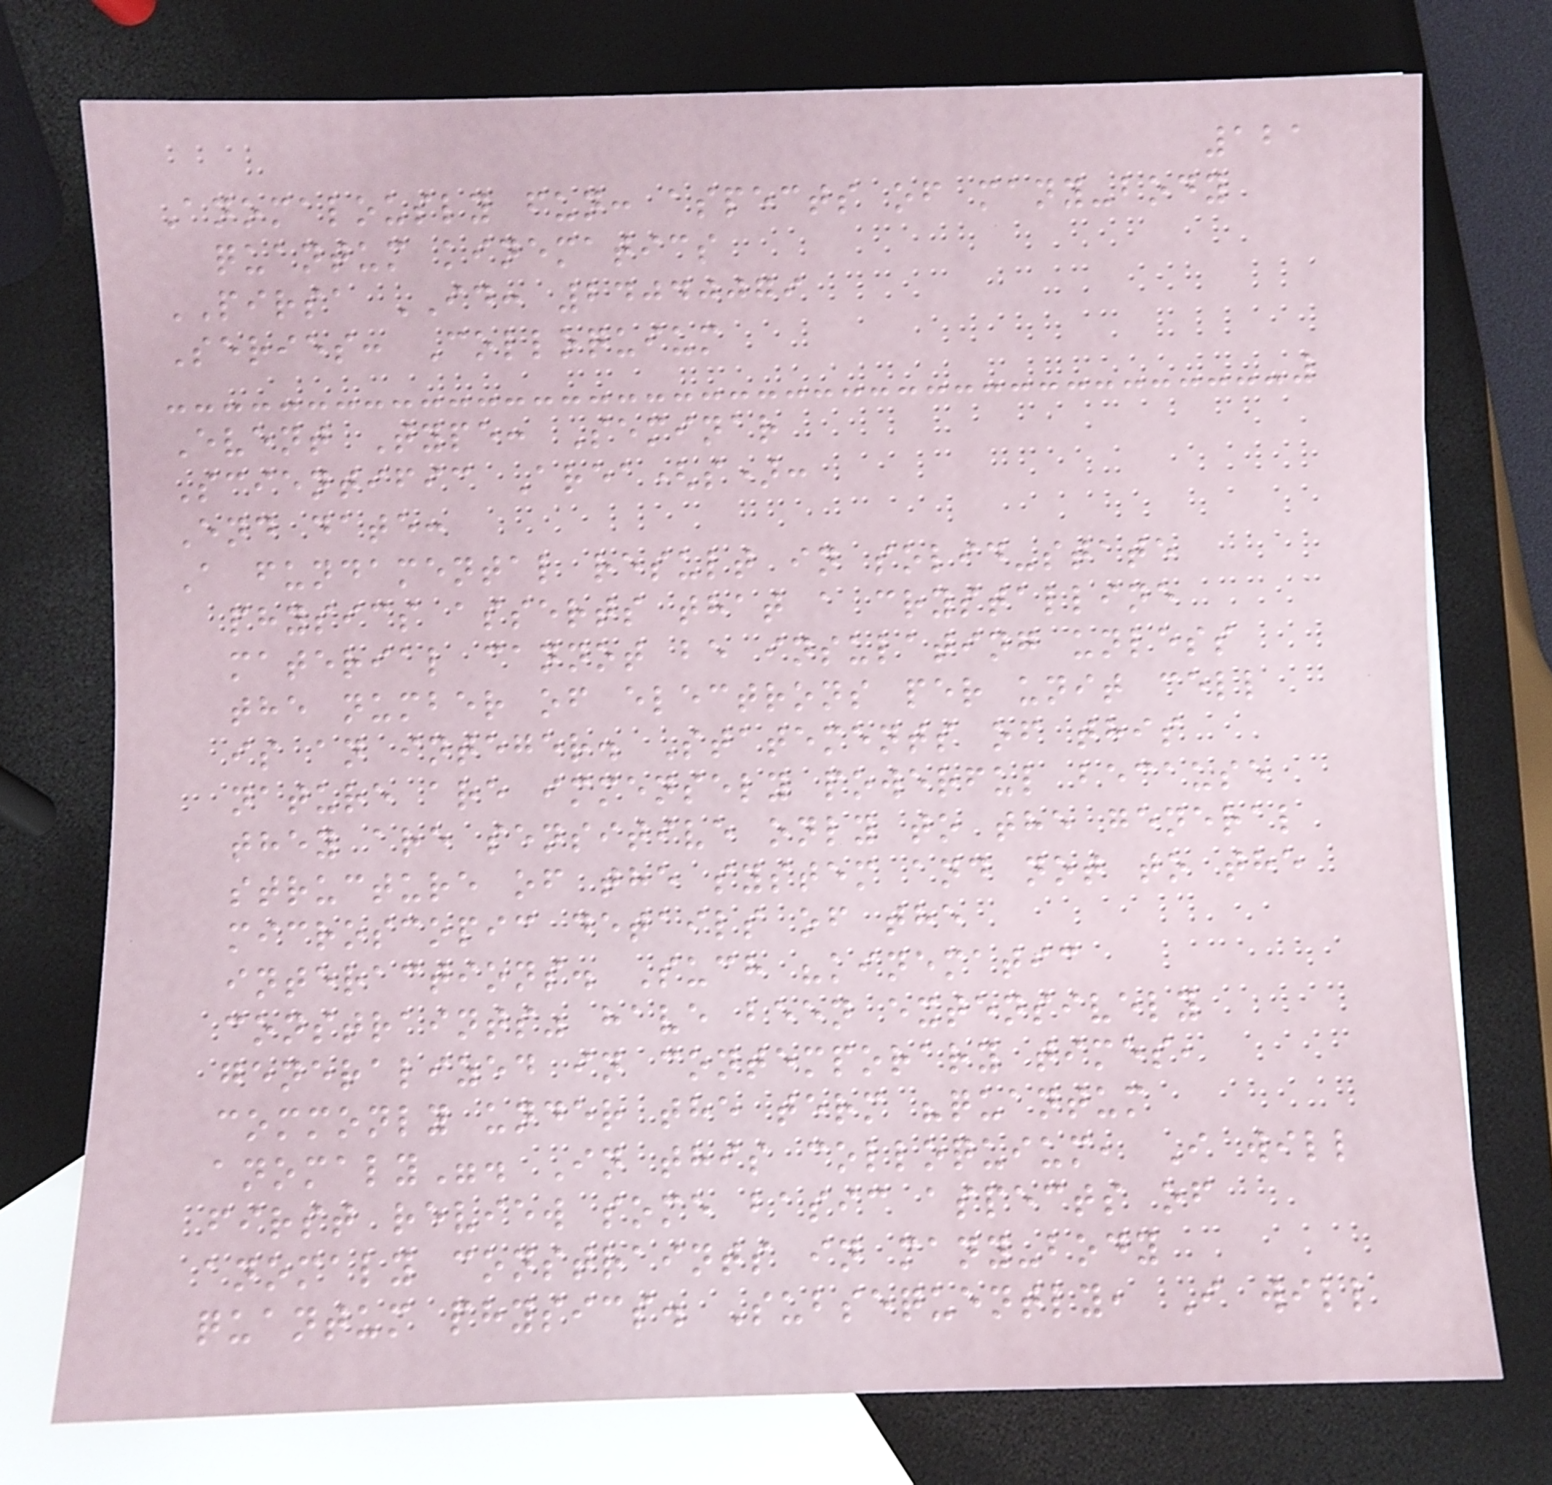121
Anomalously fun: aspects of many-body
quantum kinematics
PIRSA ID: 24040079
Series: Colloquium
Event Type: Seminar
Scientific Area(s):
End date:
A fundamental result in solid-state
physics asserts that a crystalline
material cannot be insulating unless
the number of electrons per unit cell
is an integer. Statements of this
nature are immensely powerful because
they are sensitive only to the general
structure of the system and not to the
microscopic details of the
interactions. Such "kinematic
constraints" have been extensively
generalized in contemporary times,
commonly under the term "quantum
anomaly". In this colloquium, I will
first review some basic aspects of
anomaly constraints in many-body
quantum physics. Subsequently, I will
